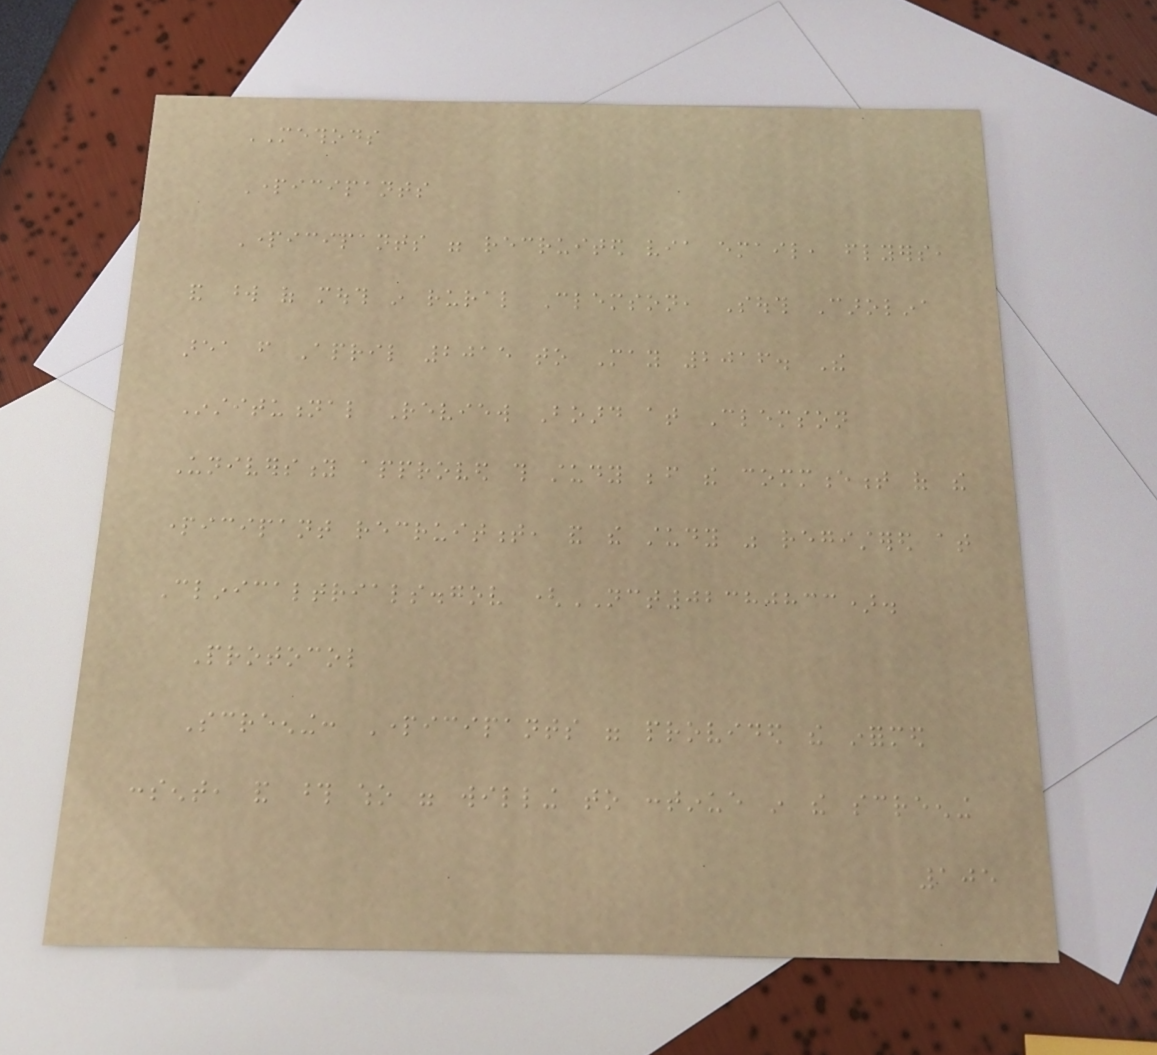METHODS
Participants
Participants were recruited via email, flyers,
and word of mouth in rural Clemson, South Carolina
area from April 2015 to May 2016. The
Institutional Review Board at Clemson
University approved this study before the commencement of the
participant recruitment, and the study was registered at
Clinicaltrials.gov (NCT02380833).
Protocol
Screening: Participants were provided the informed
consent, and those who were willing to continue in the screening
105
